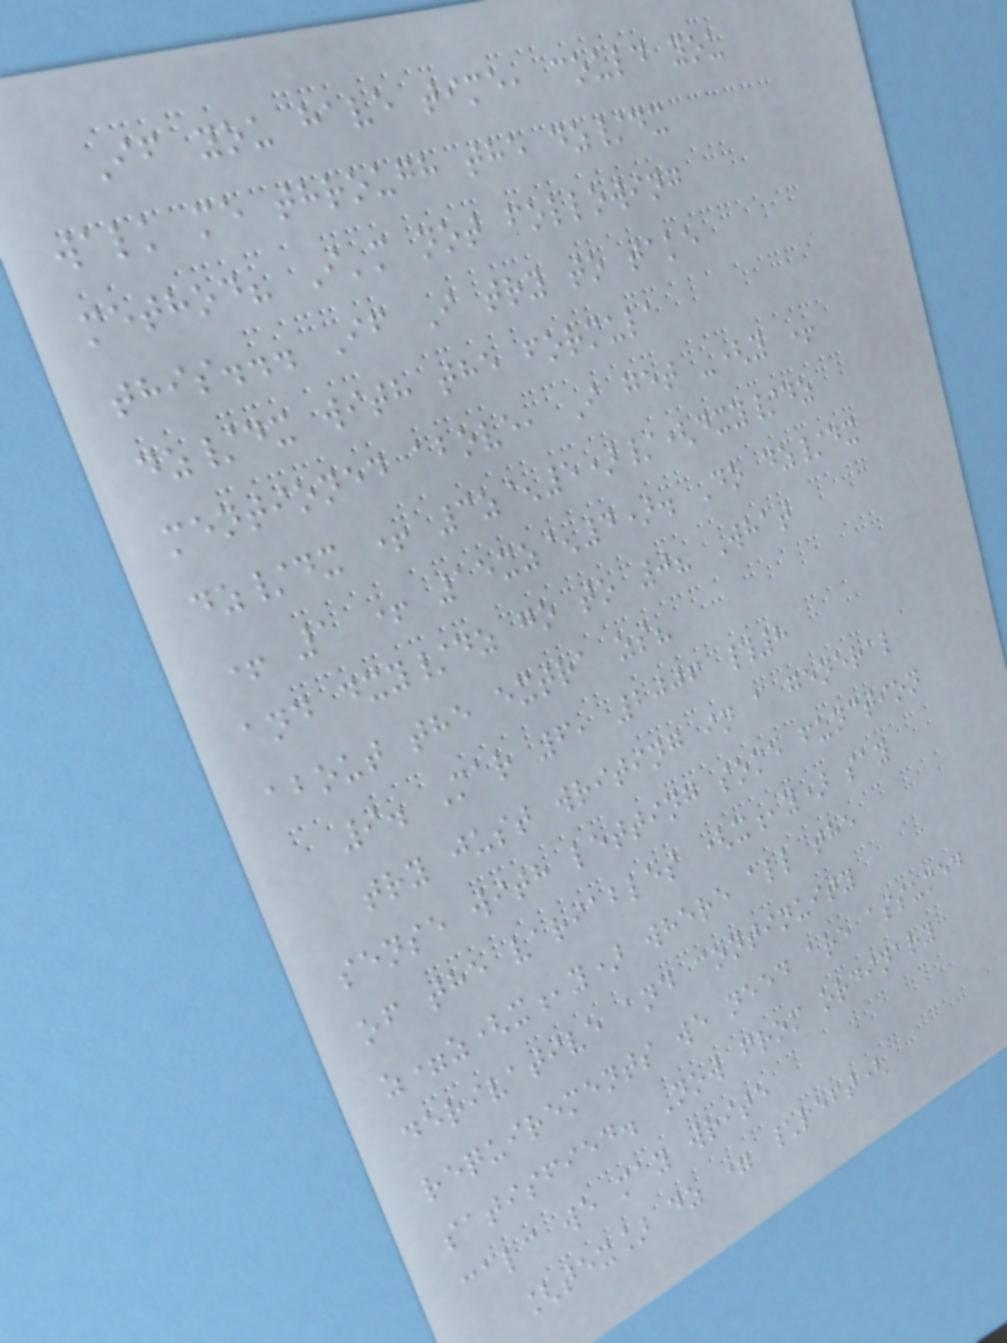If you have time, could you
walk me through the dz/dx
method? I'm not following
this... If I try to take
dz/dx with the formula
mentioned above, I get -(y +
dz/dx + 3z^5)/(dxy/dz
+ 1 + 15xz^4). Do dz/dx
and dxy/dz go to 0? What
about the extra zs?
9. Mar 6, 2006 #8
try just writing in a general
sense with letting some function
of the variables (x,y) say
z=z(x,y) where all the
derivative and continuity
requirements we need are assumed
satisfied. Now from ordinary
calc we may write
[tex] dz = \left(
